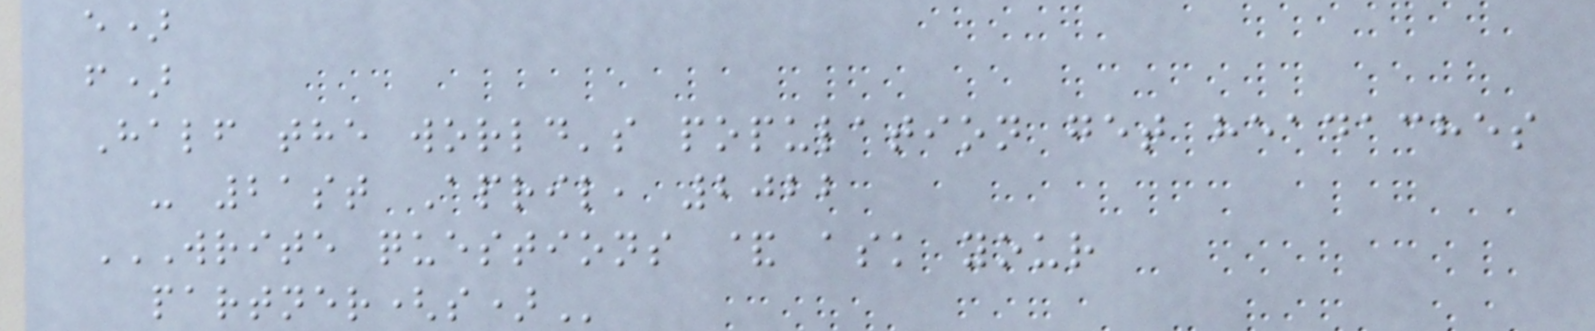e)
f)
Half the world's population get headaches
- 21st April, 2022
WRITE QUESTIONS & ASK YOUR
PARTNER(S)
